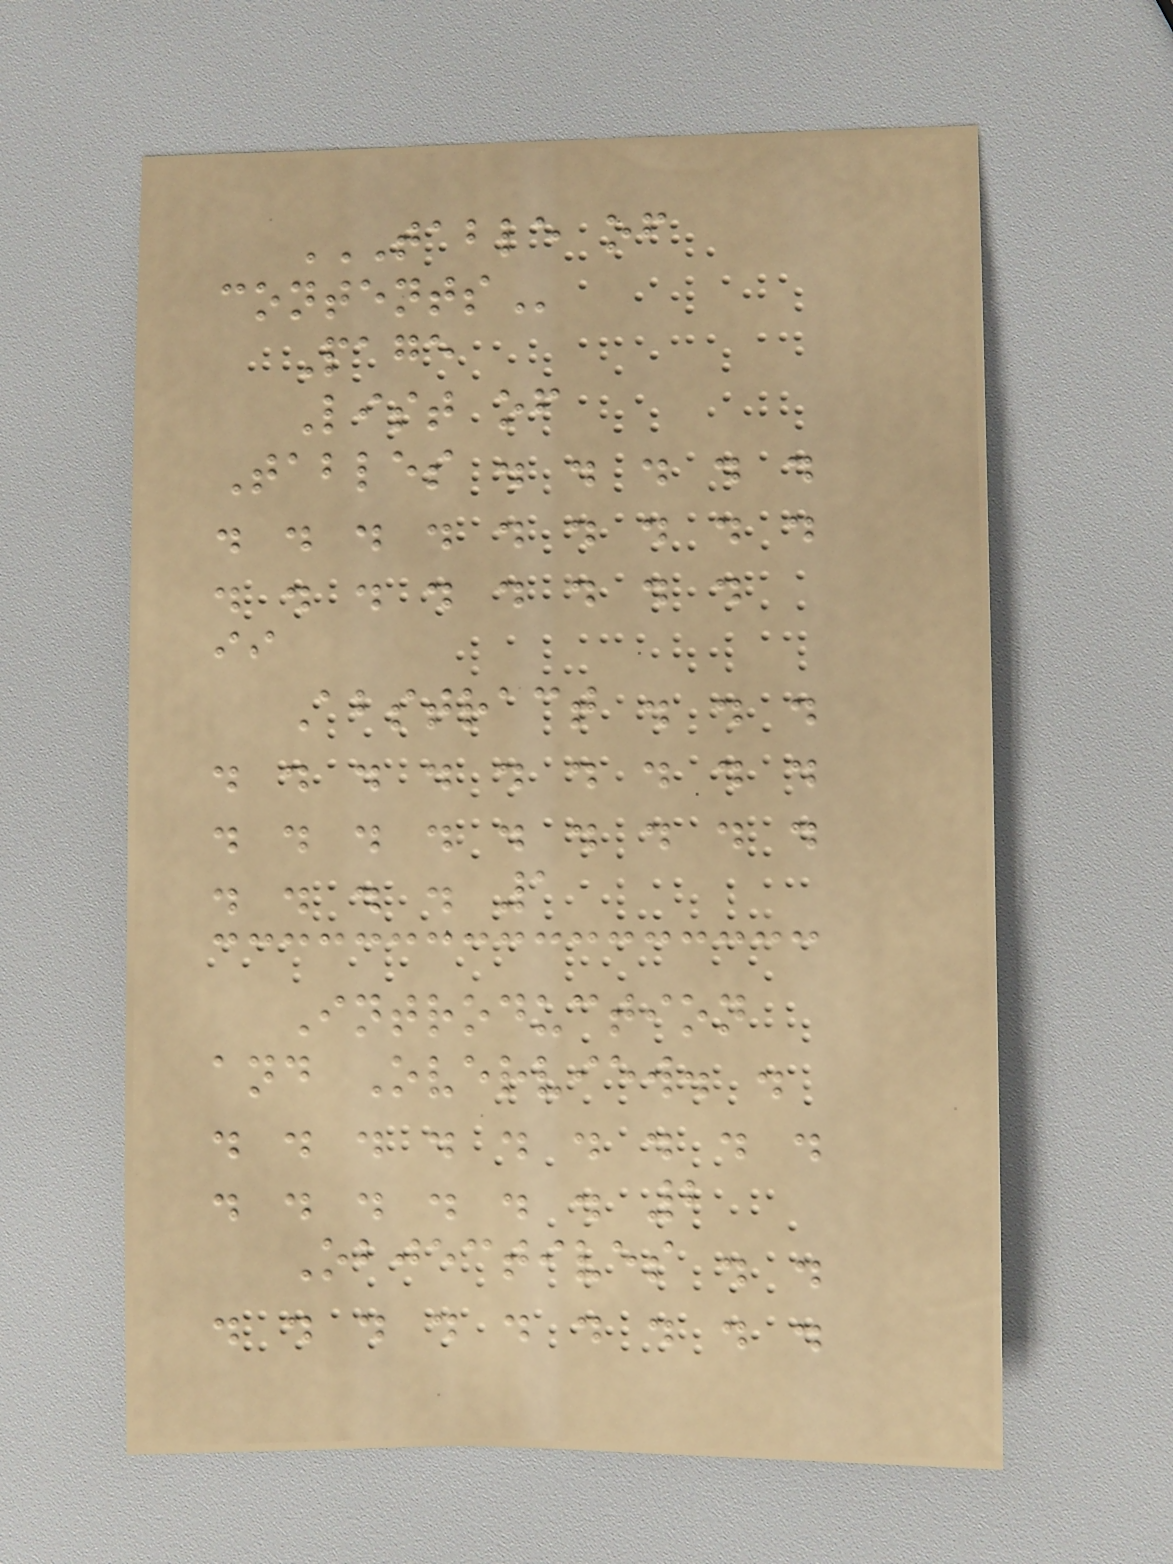TABLE OF
CONTENTS
Page
List of
Tables . . . . .
. . . . . . . . .
. . . . . . . .
ii
Abstract . . .
. . . . . . . . .
. . . . . . . . .
. . . . 1
Introduction
and Overview. .
. . . . . . . . .
. . . . . . 2
Objectives . .
. . . . . . . . .
